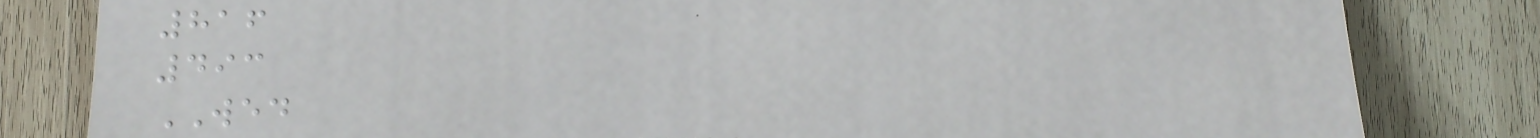816
493
WED
